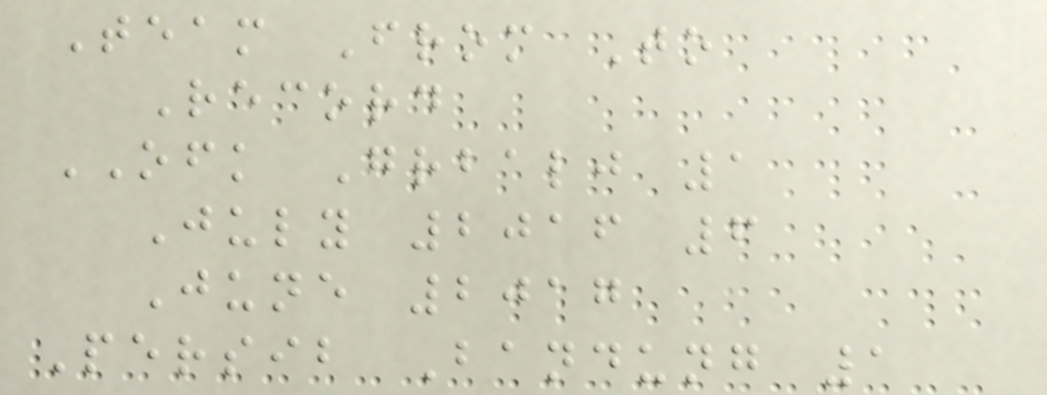Team From To
Record
OFK Grbalj 1
July 2016 6
June 2017
Persib Bandung 1
